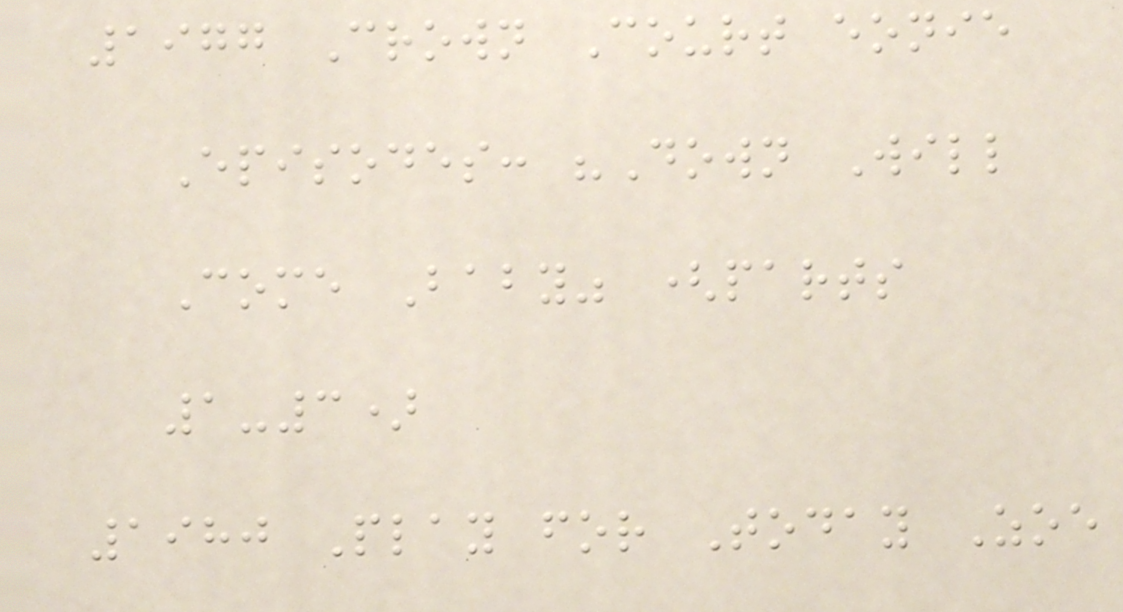1977 Crown Court eonie
Episodes: "Down Will
Come Baby" (parts
1-3)
1980 Play for Today Zoe
